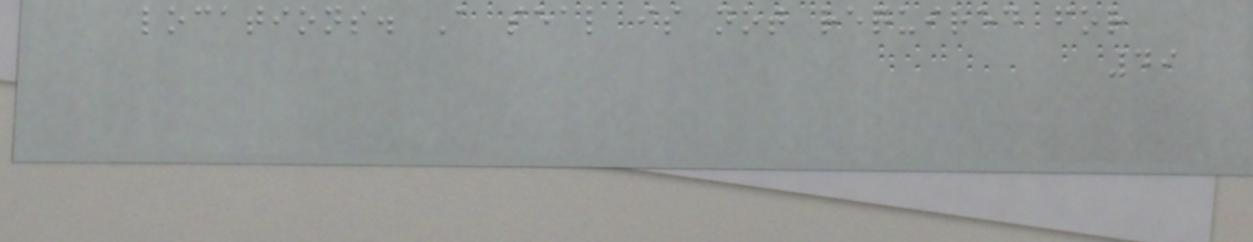locations. A seal is not required for
49
